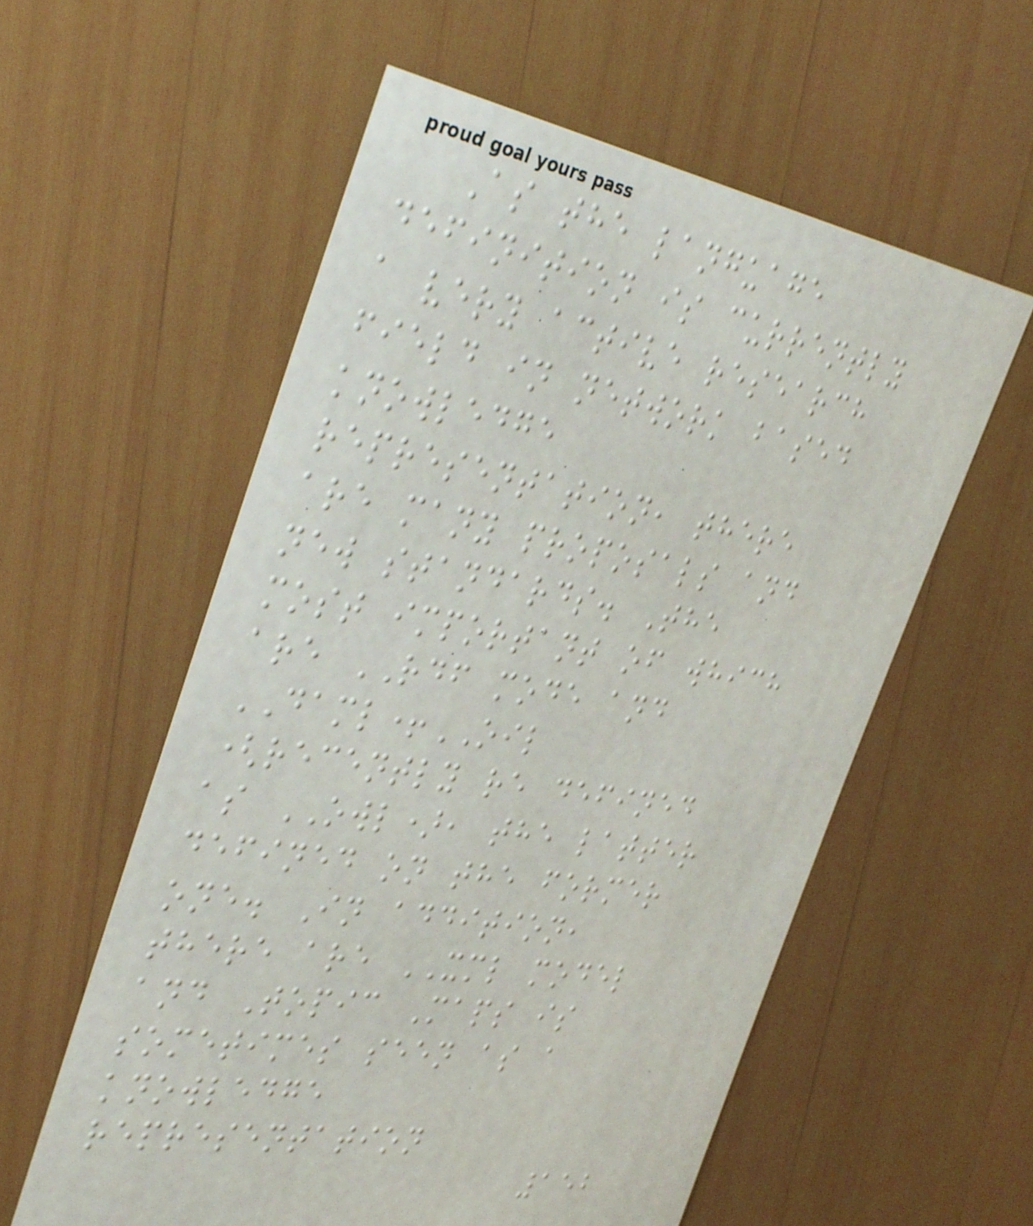As the language
definition is currently
a very active research
field in network based
knowledge
representation, there
are many proposals and
new standards. The
most important of which
are RDF mode and
DAML+OIL
(recently re defined
as OWL), the latter
defined on the former
one. In addition,
there are XML model
and Topic Maps is
sometimes seen as a
knowledge
representation
152
